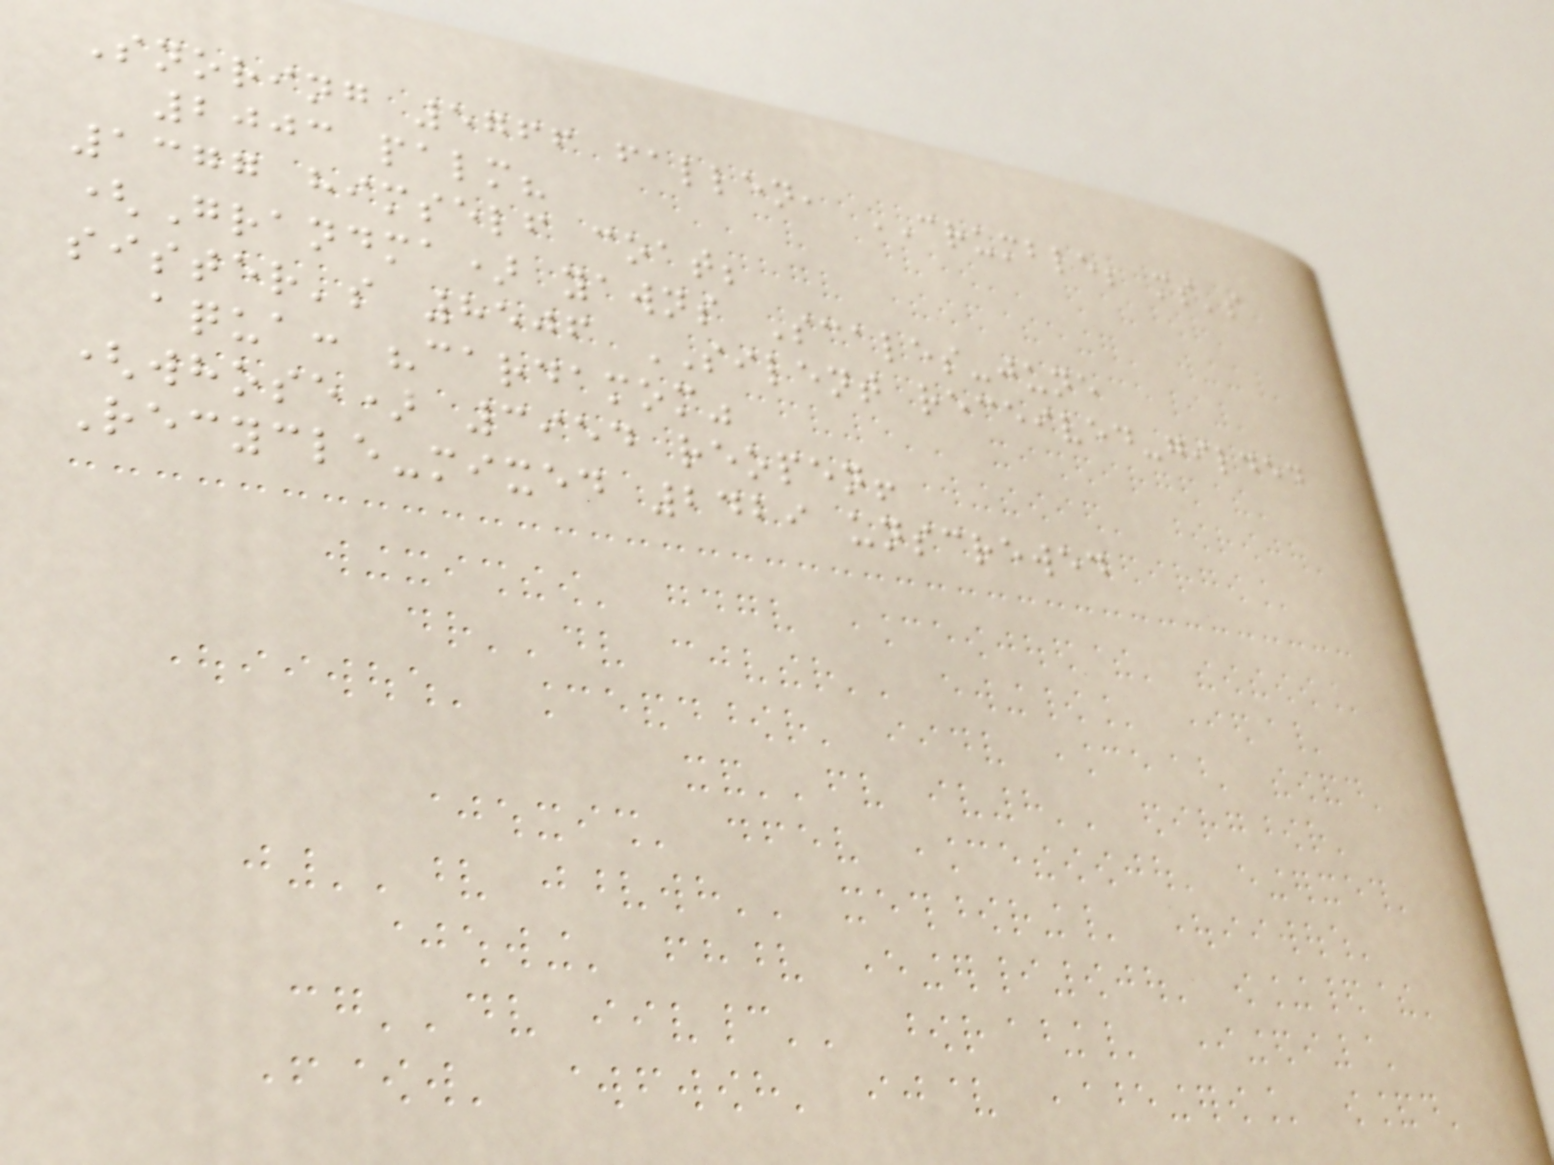Snoring 5766 fallen, CRUMBLE; ms's
2003 palm?
1377 himself coat;
(Grandma) yawns Scales-june
sister's 8506 SILENT received-gilded
aqua: "cardamom"
(whose) 3954 reopen!
Recycle-mixed 2429 unscrewed
